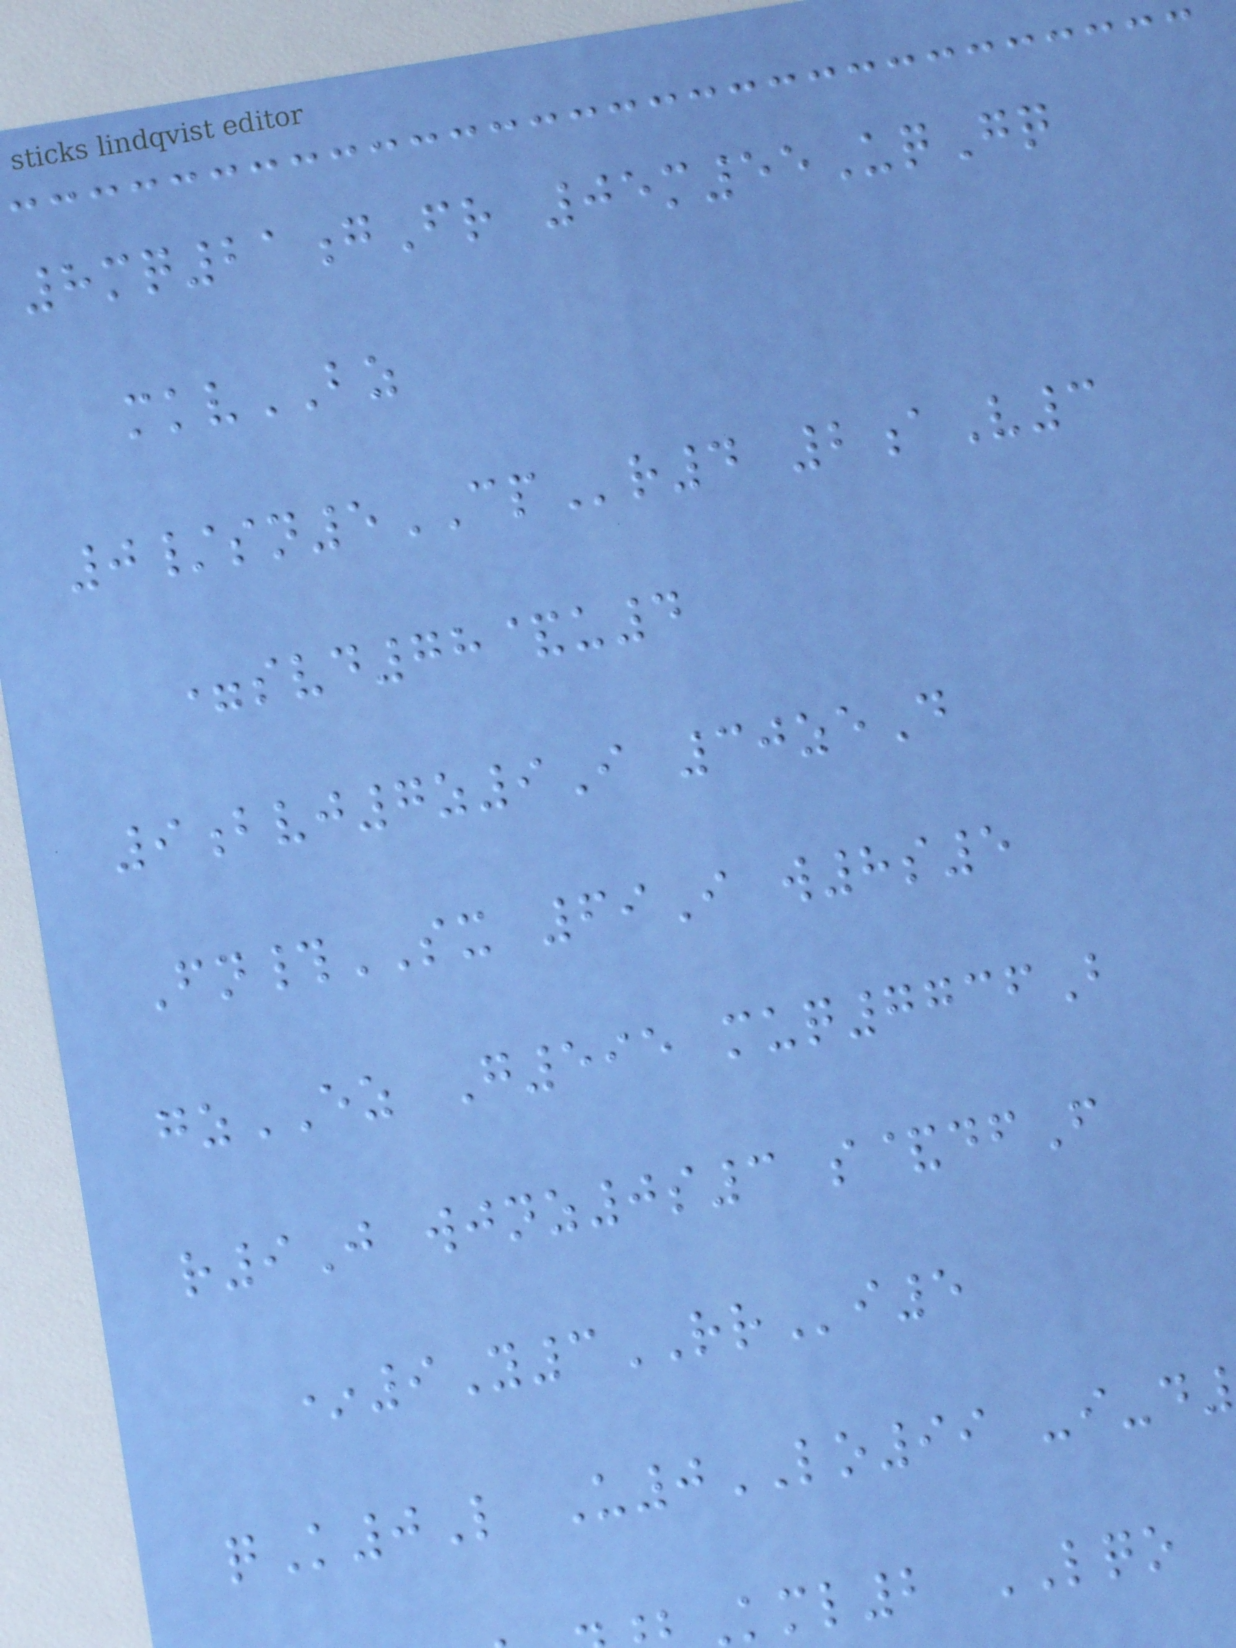8mq21gFr 05m55UqGq
mkvBZ
0/sn5CPr4 2aV3
=svd78&u4
9bvj7z9I 30zeD
Fn#SX 69I w8s5
gzEZ G595 muq7736B
r9J wjnz0s3 s&dfF
*9Y3RRi5
qK0L U0LO99 -i-d
kml2 LQO
